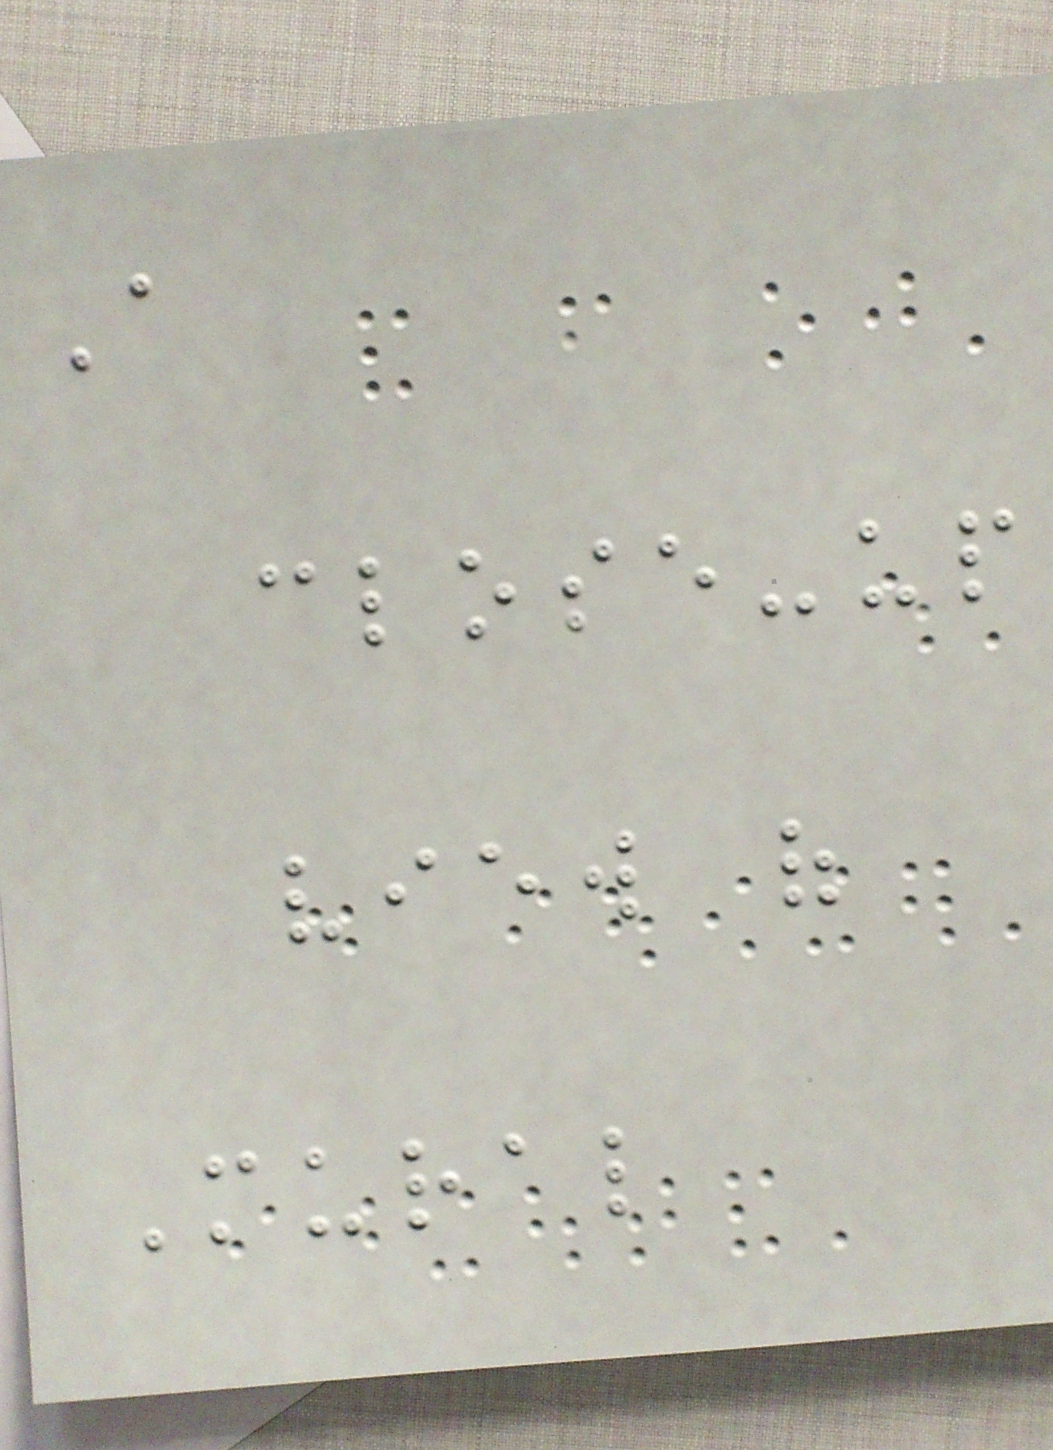A
close-up
view of
Mural
